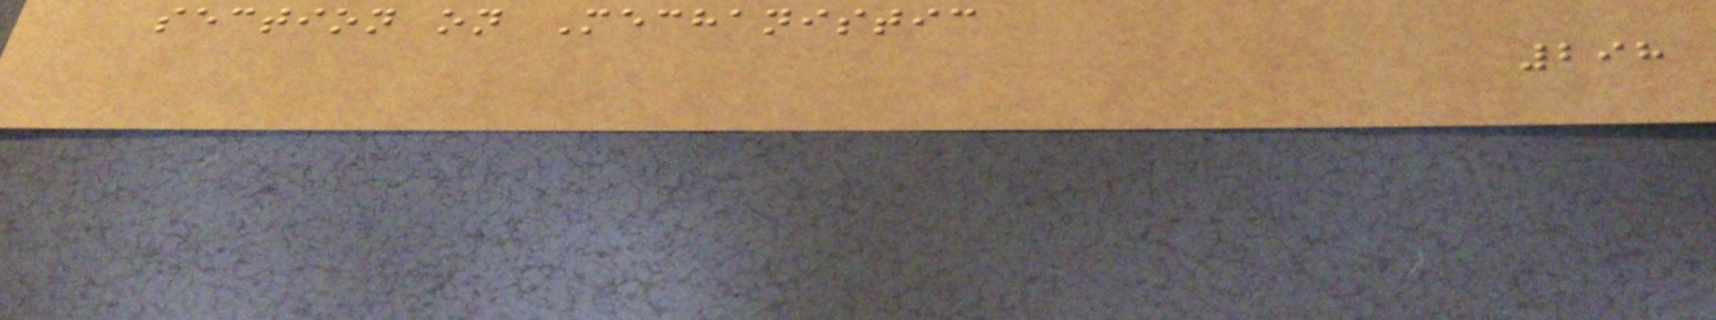section on Mechanistic
298
